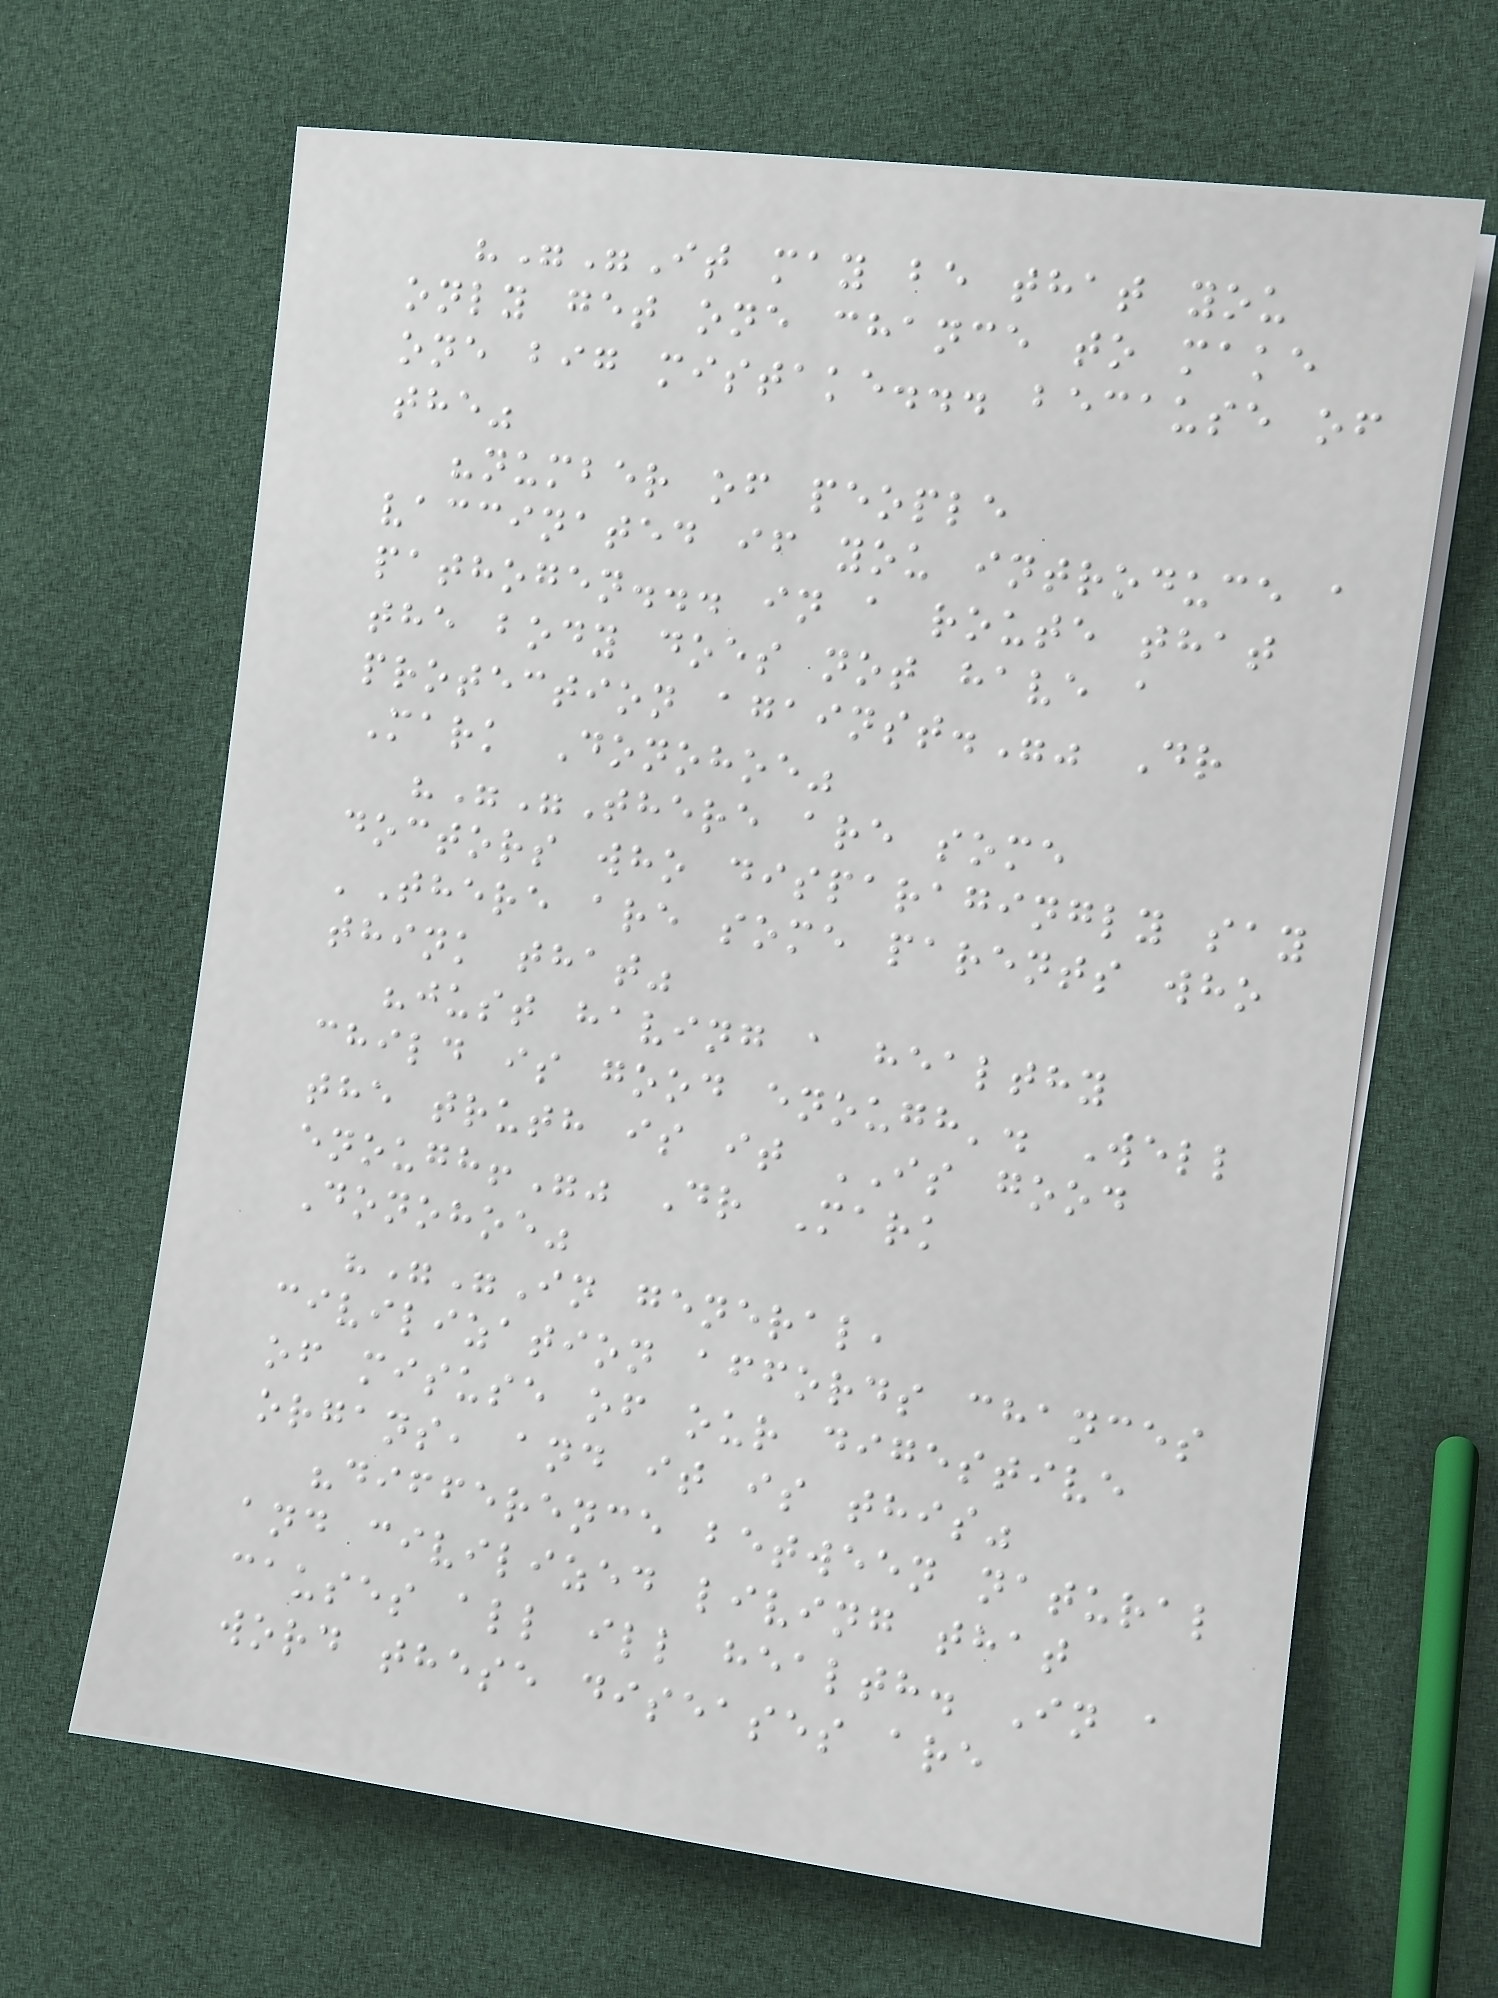"""It may be that you
only get one chance to make
one big mistake... because of
the"
"number of people
vaccinated if you introduce a
pathogen... in a route that
the body does not have a
protection against."" Dr
Mark Donohoe"
"""There are some
doctors who disparagingly say
'There are some parents who
think that"
"just having a healthy
child is good enough'. Well
the truth is it IS good
enough!"" Dr Mark
Donohoe"
"""In general,
civilization affords chances
of misuse of our digestive
organs, and it is this"
"difference between natural
and civilized living that
causes all ill health. In a
word these diseases are
